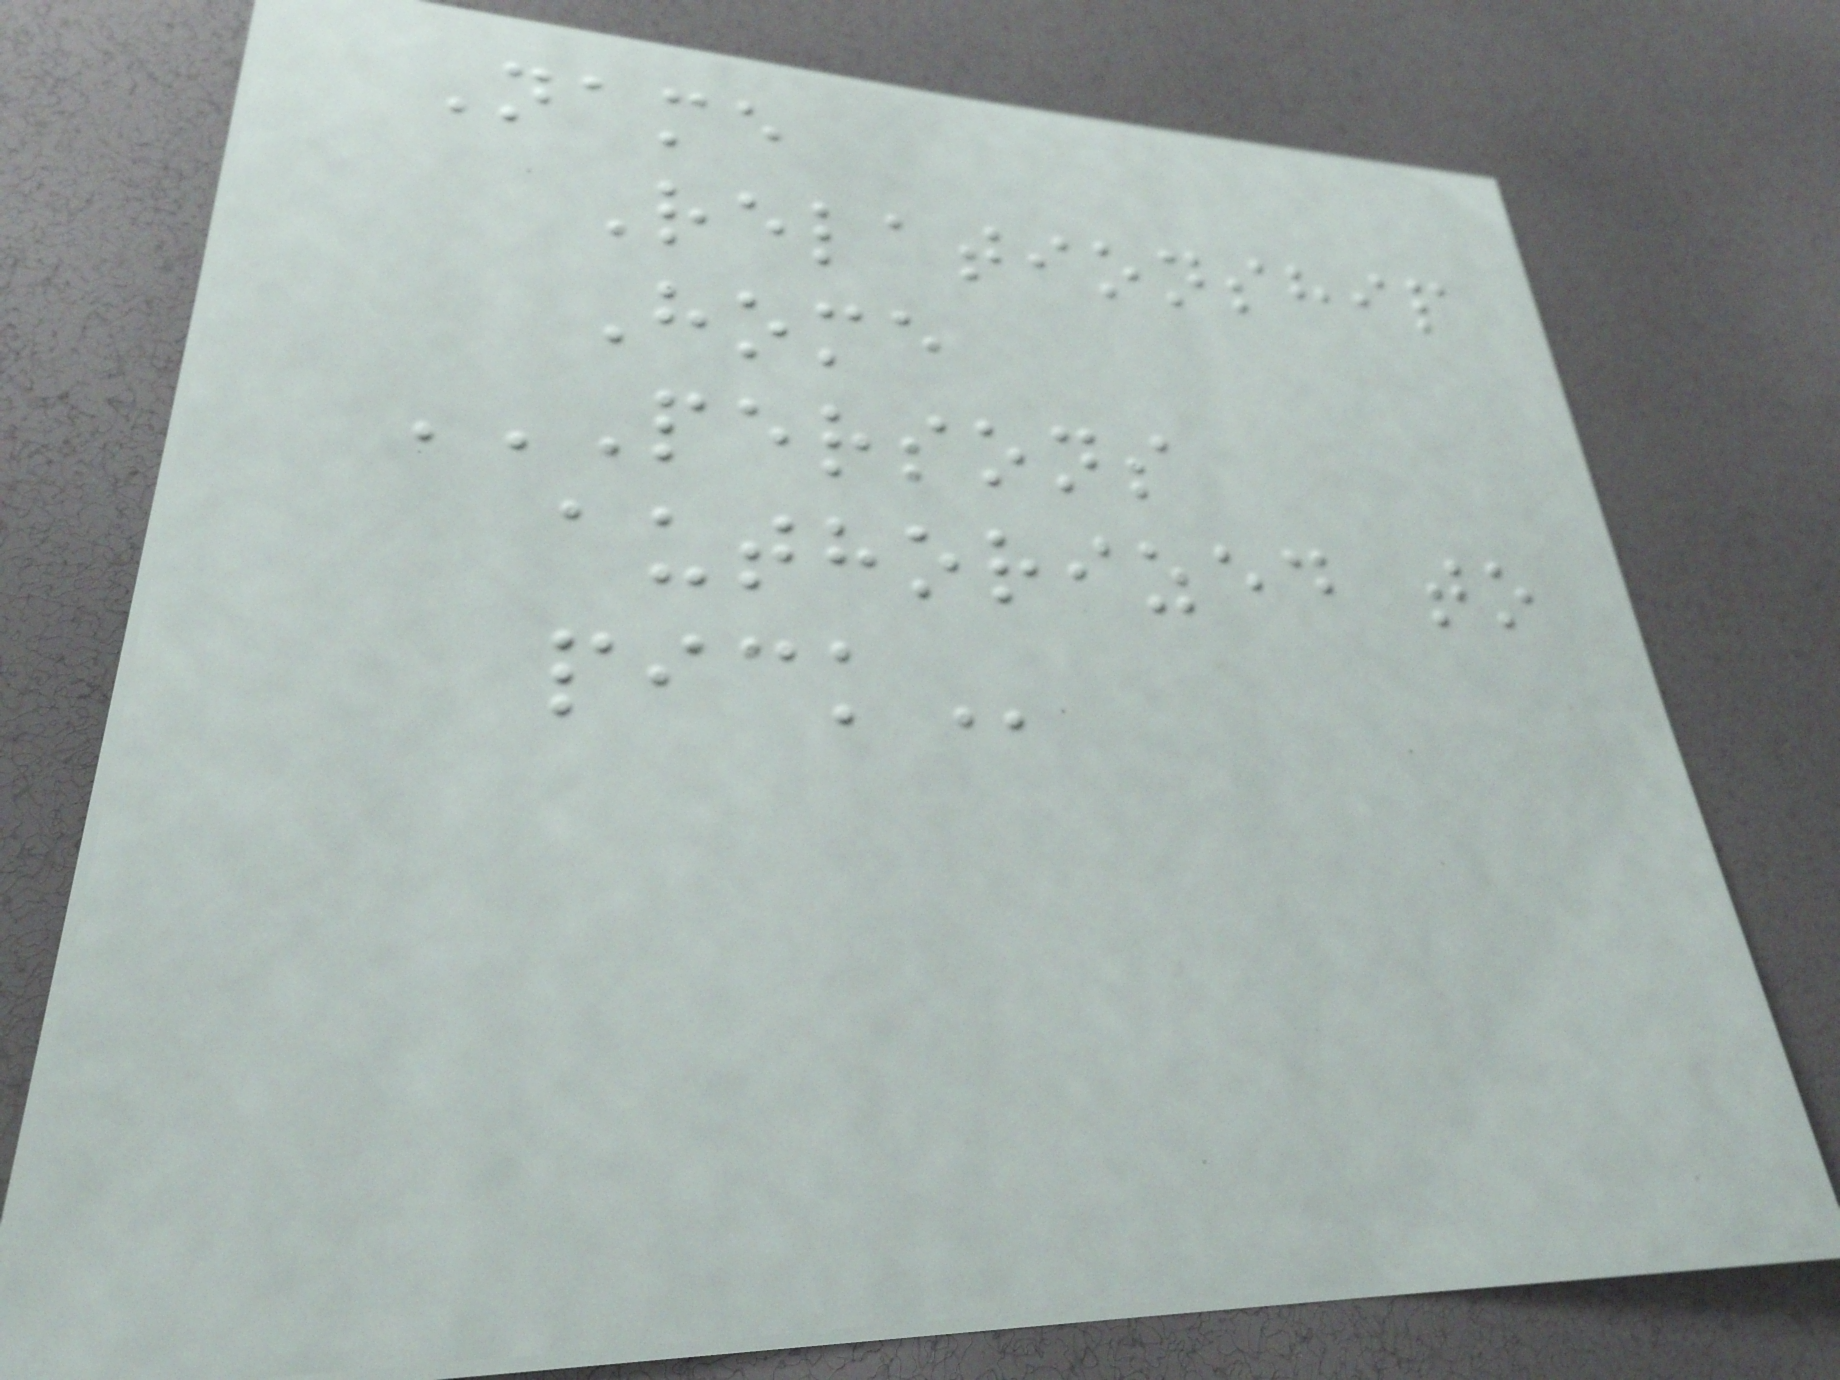Name
Relationship
Home
PERSONS
AUTHORIZED TO
PICK
